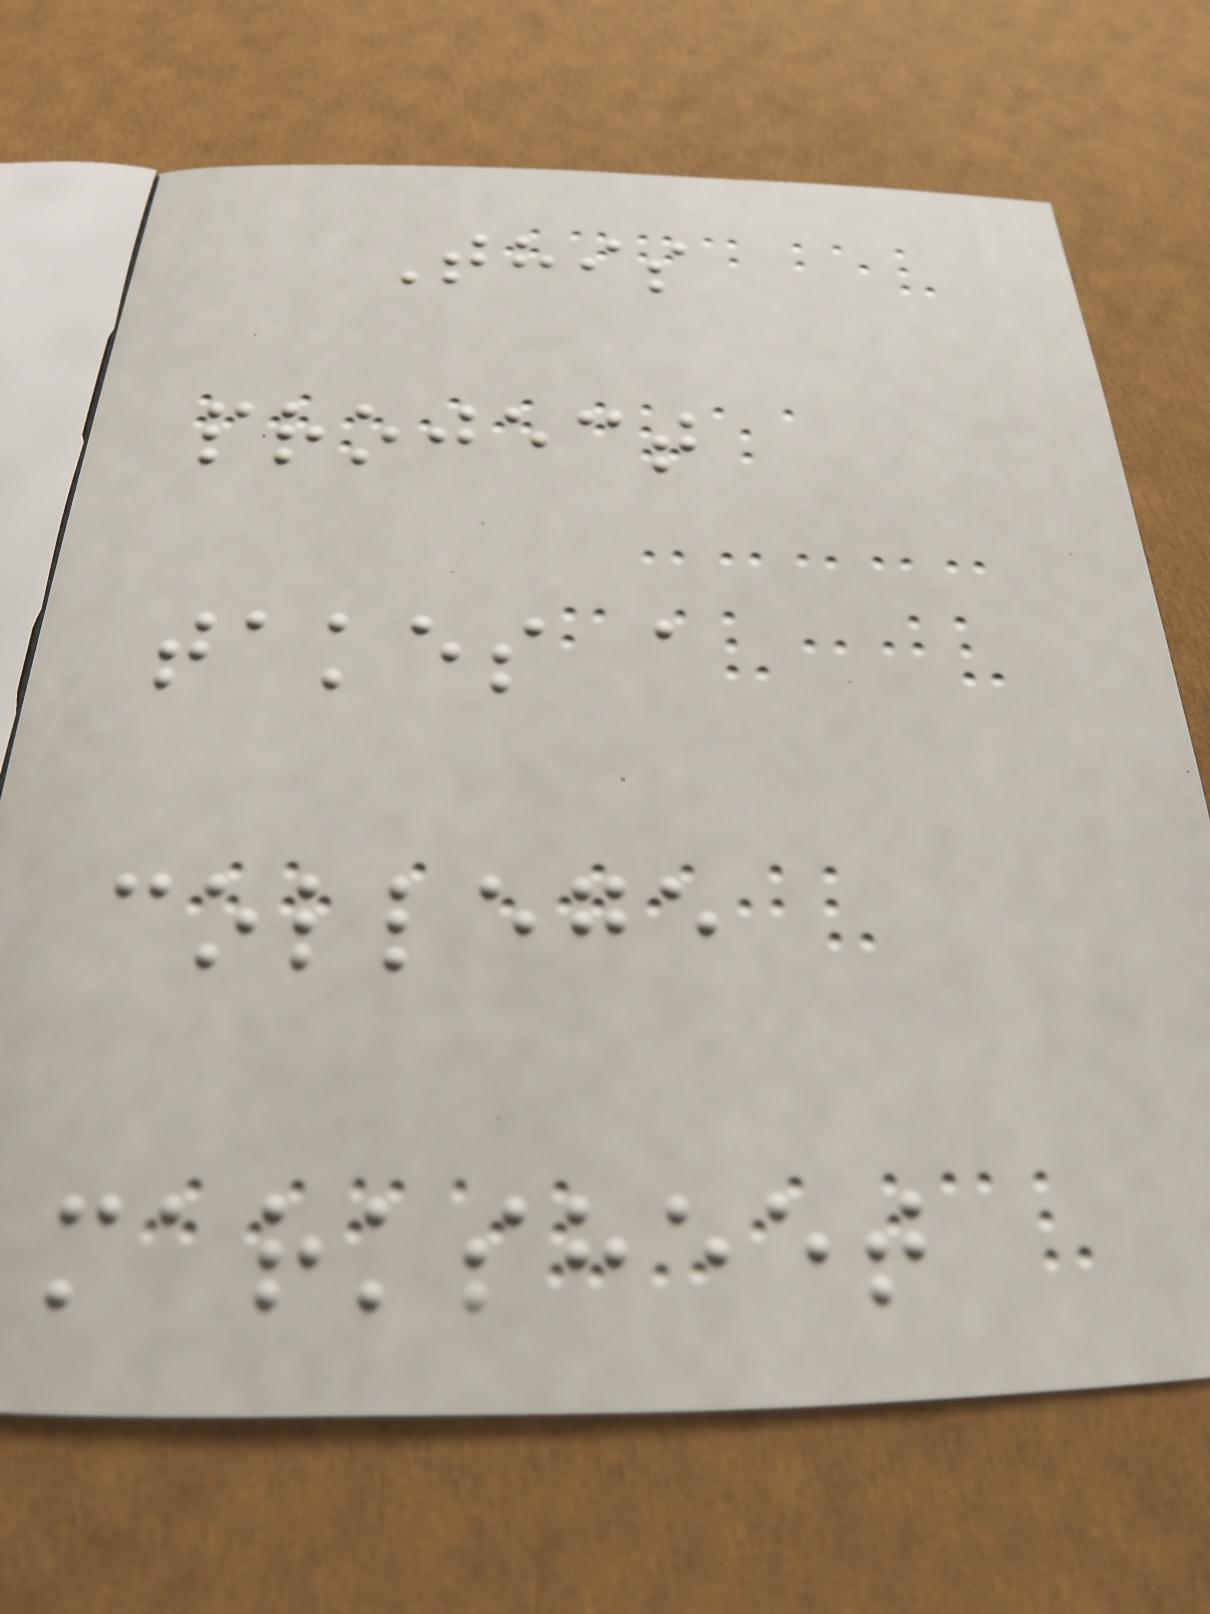This
project
takes a
college
marksheet
